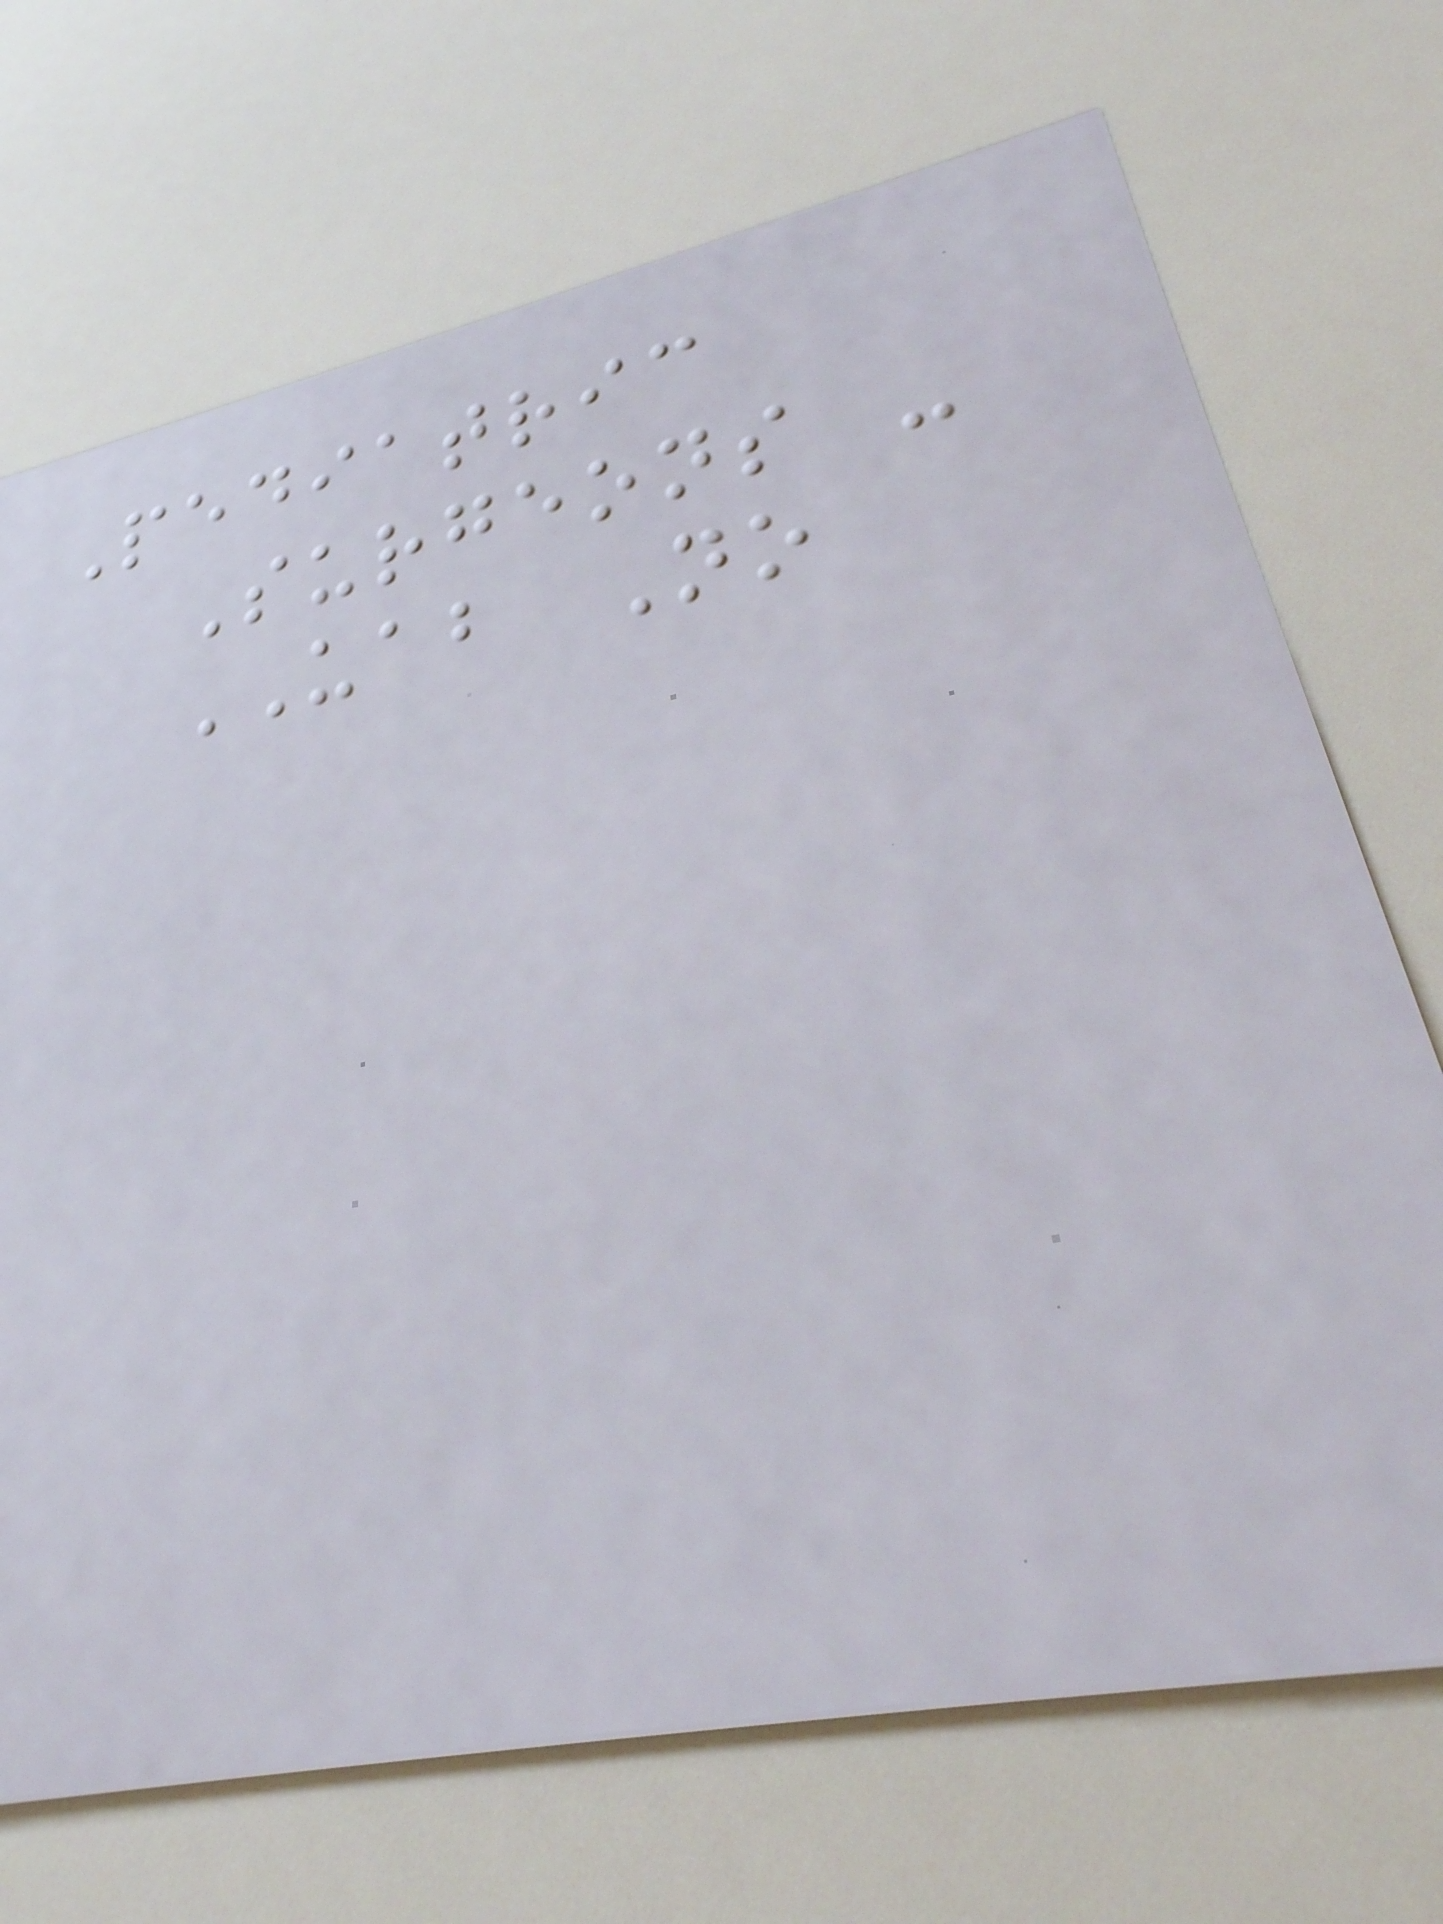Pediatric
Surgeons -
UAB No
